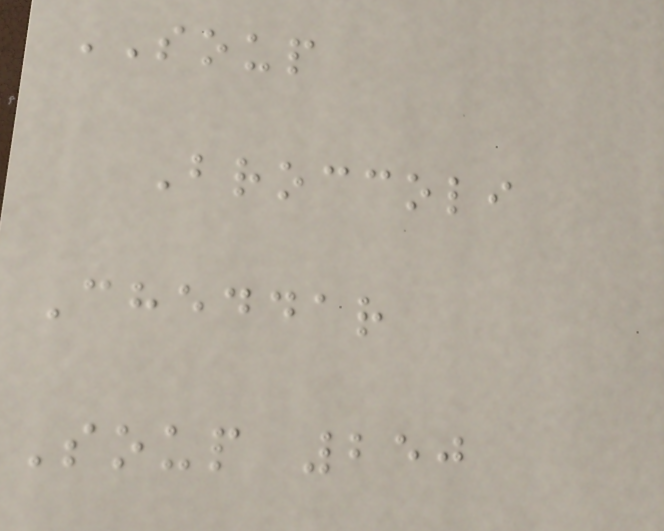SOUP
Broccoli
Cheddar
Soup 250
